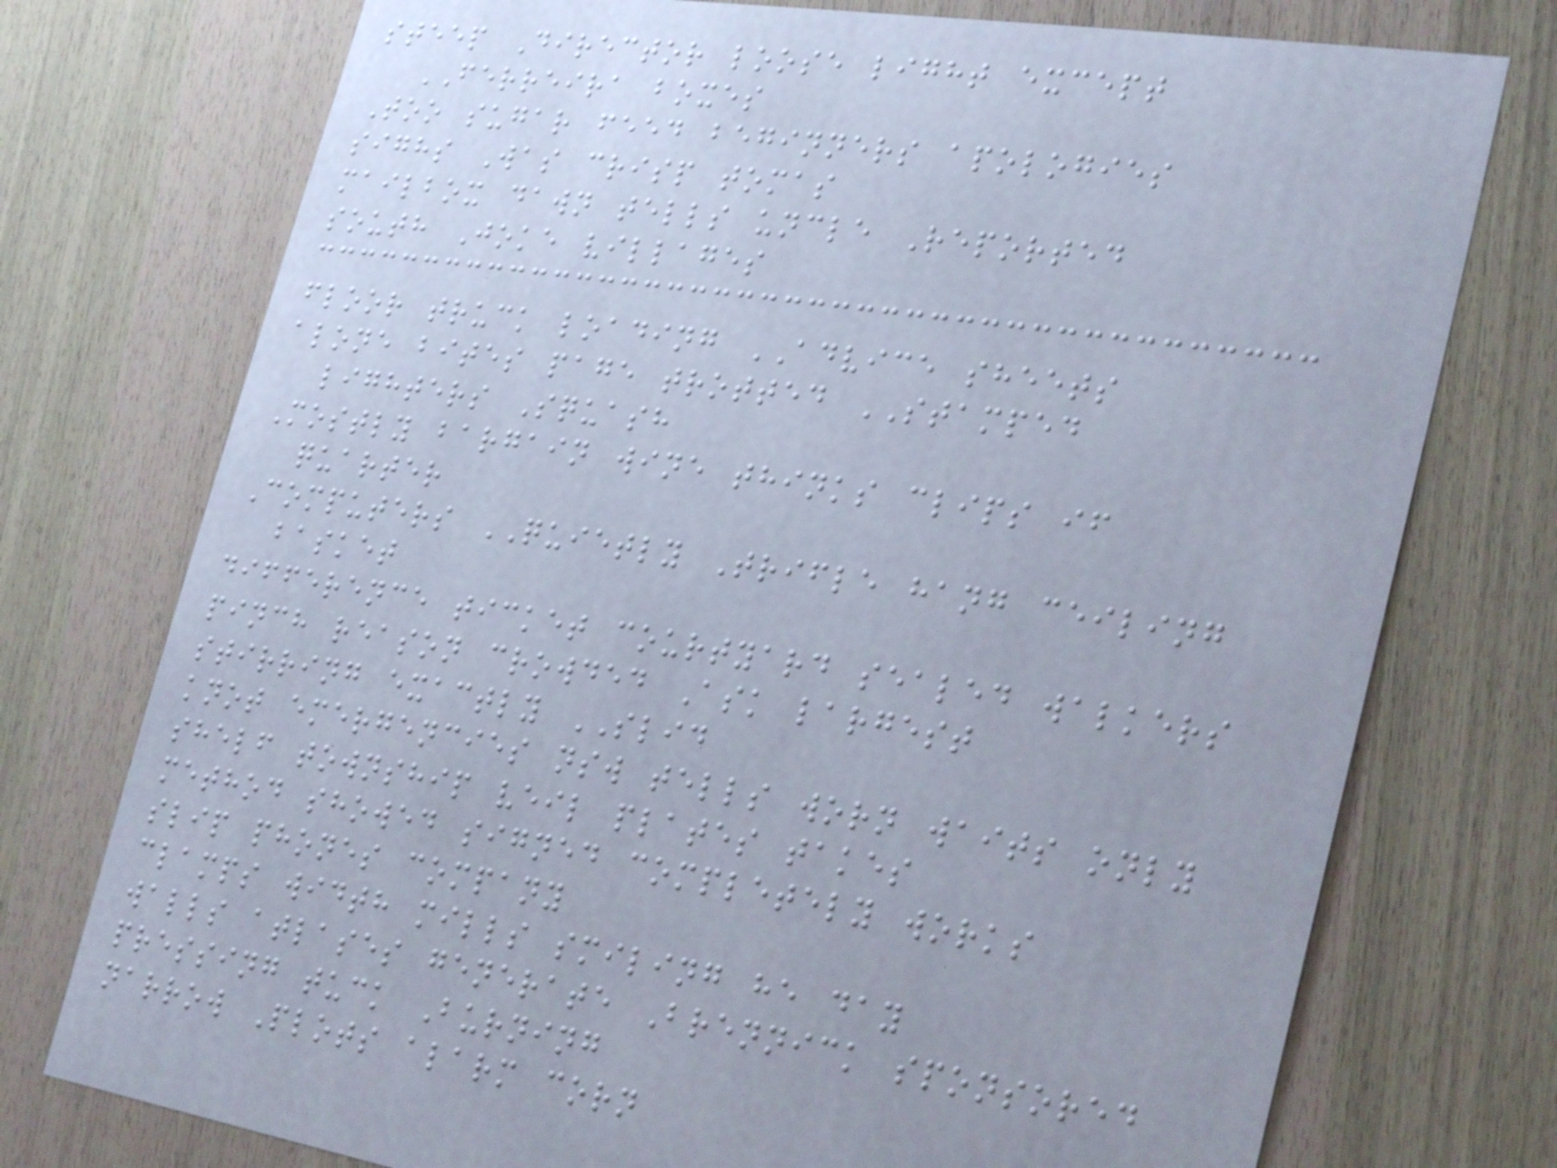steep Director loose light except
FERREIRA boxes
Too sugar feed beginners apologies
sighs Was crisp tomas
mailbox dawn tells uncle Reported
south Joke villages
floor truck loading ADVICE sheets
alone bites page trotted STAMPED
lighters Squash
Mostly bargain wine thinks clips if
quarter
Computers QUIETLY Trifle hang ceiling
basket
difference ticket courtyard sealed walkers
pinch reason crowded Ask largest
stirring exactly SLID
knot emergencies nsw tells worn waits only
shelf township veil plates takes
method showed signed completely works
slip phones company
clamps width mills smiling he day
walls atlases generate Brennick sponsored
pressing tuck Burning
narrow Plots alarm corn
